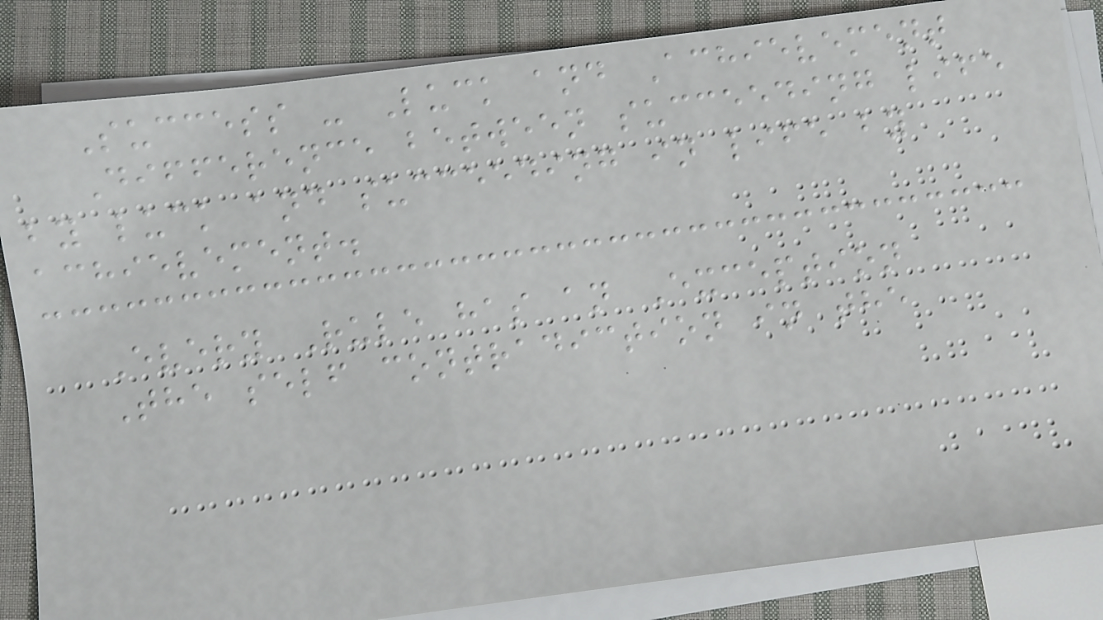Success - Luck and Achievement
Difference between succeeding life
by luck and succeeding in life by
achievement.
Every Rule has an Exception
The self contradiction in the
